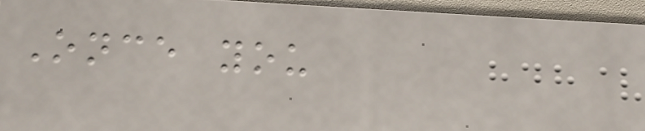Once you
